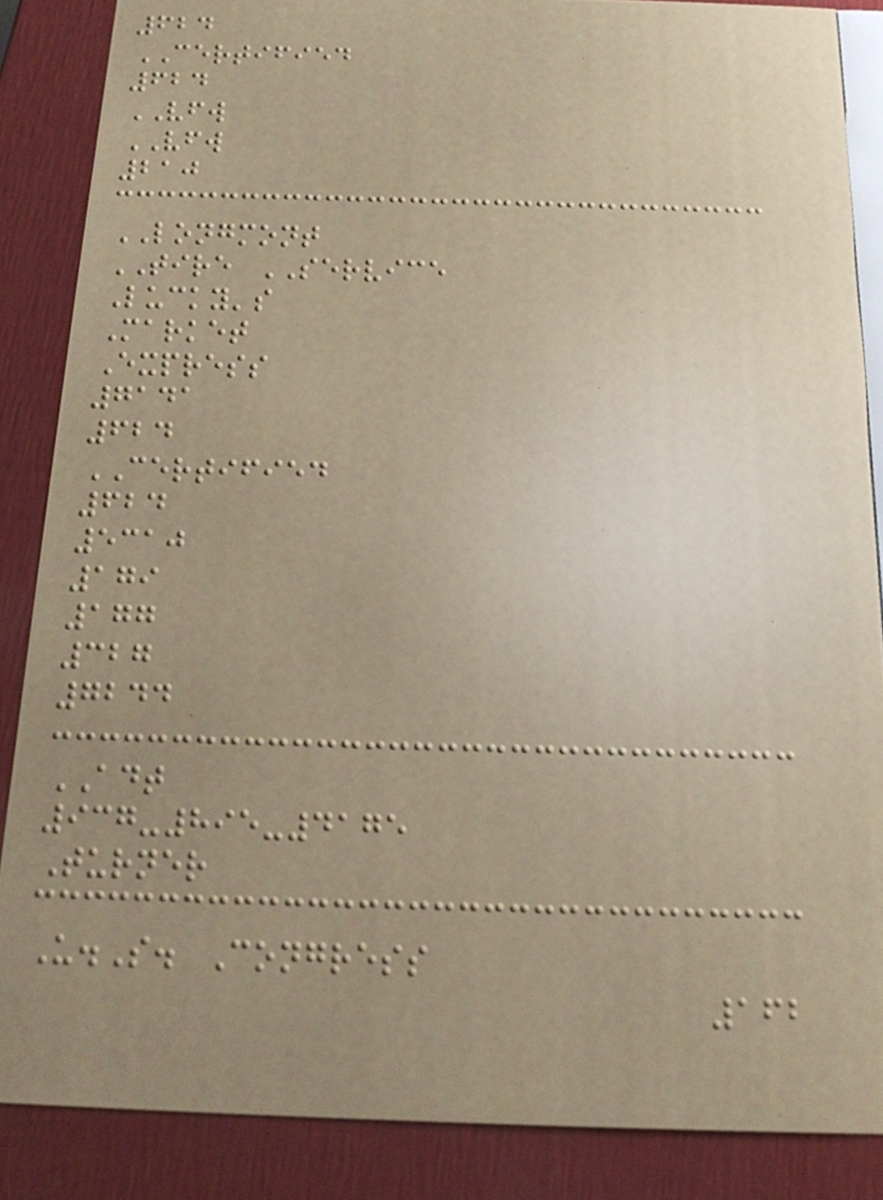624
CERTIFIED
624
VFW
VFW
210
LONGMONT
TIRE SERVICE
Lucky's
Market
Express
7141
624
CERTIFIED
624
5310
179
177
327
7244
ADT
937-895-4175
Turner
U.S. Congress
162
